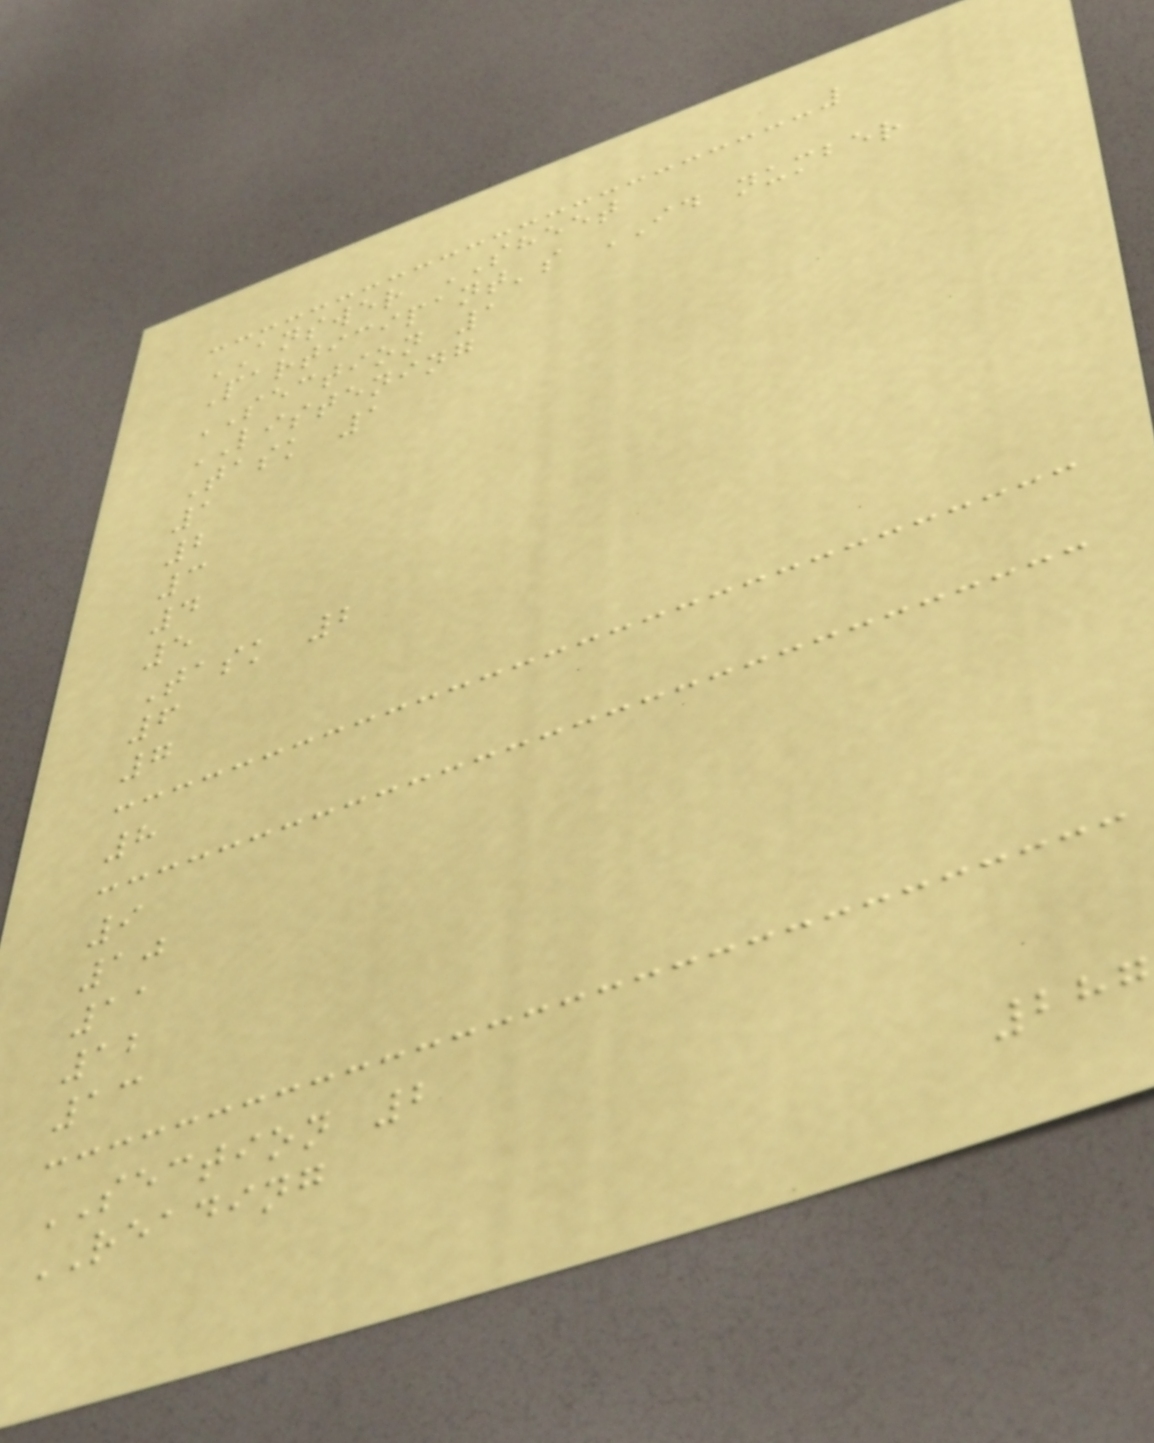ANSWER SHEET
Participant's ID number
SECTION 1
LISTENING
Task 1
1
2
3
4
5
Task 2
6
7
8
9
10
11
12
13
SECTION 2
READING
287
